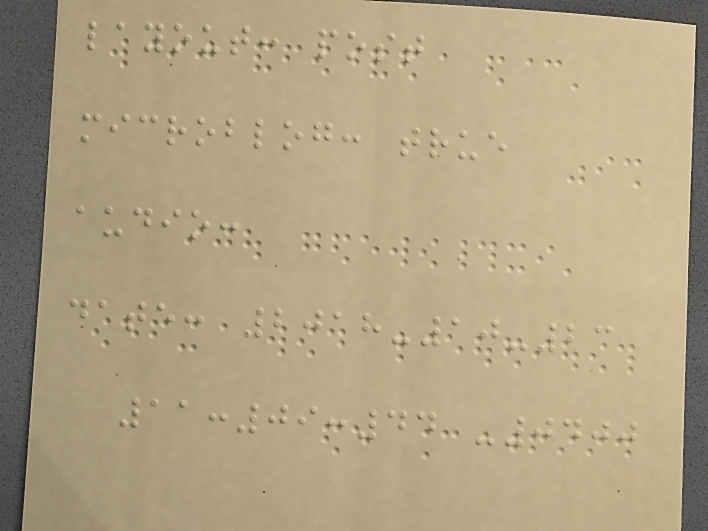layout: post
microblog: true
audio:
date: 2018-10-23
11:09:44 -0400
